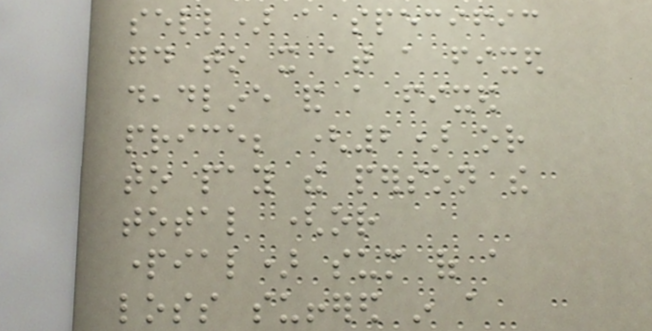sell) a specific
good to it at a fixed
deadline and a fixed
price; (2) or
to pay the person the
total (or
partial) sum of a
loss suffered in a
